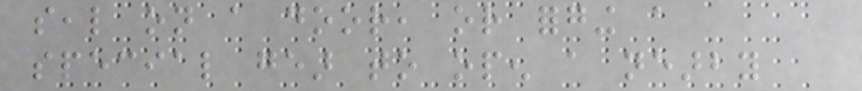seal on a door, or forging a
special gear to open a nearby
